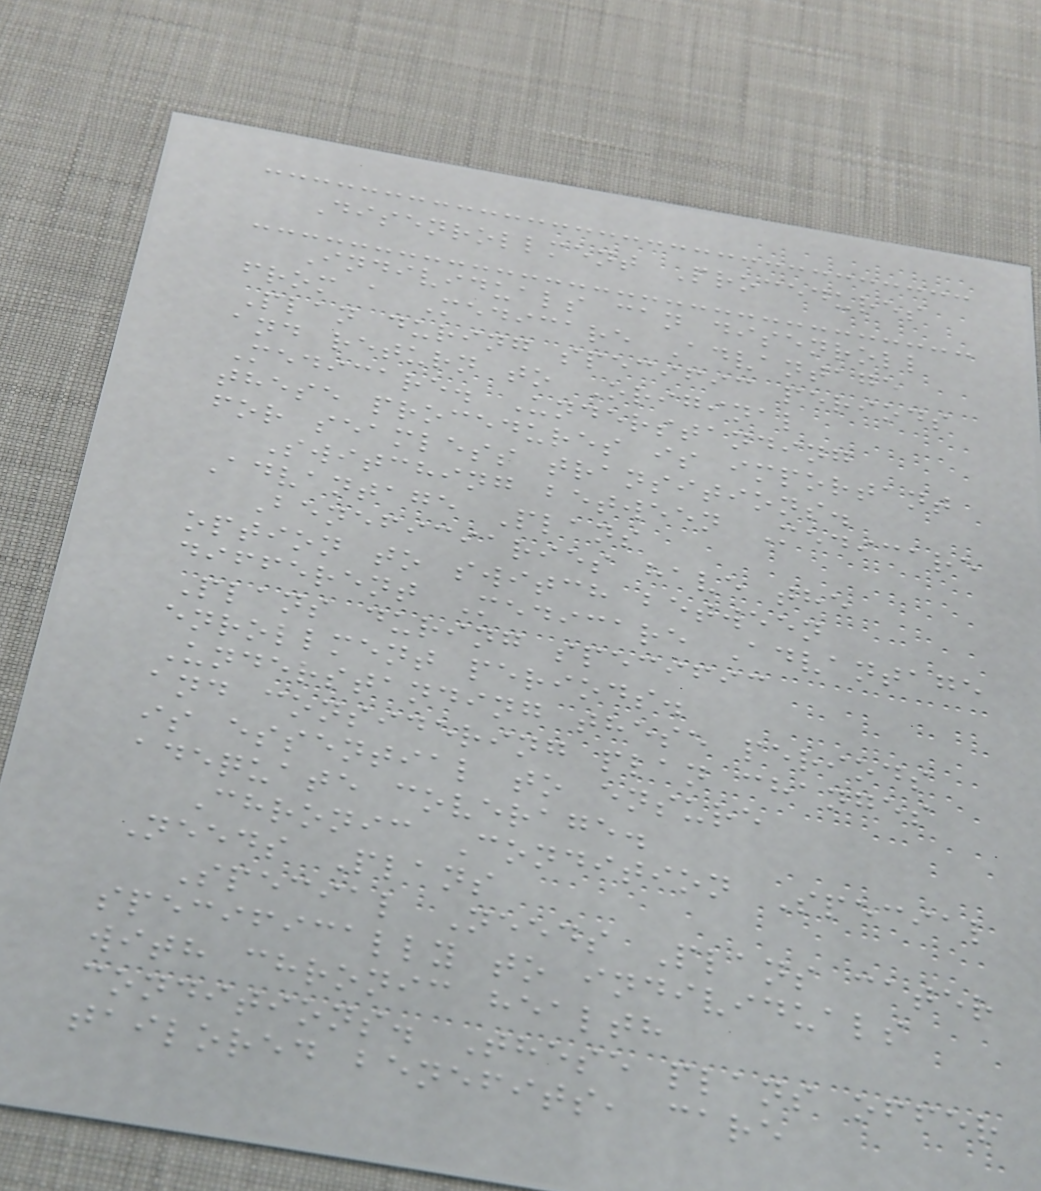Disenrollment Procedures
Individuals can disenroll
from a Medicare Advantage
Plan during specific periods
and return to Original
Medicare. Understanding
these procedures is important
for seamless transitions.
Switching between Medicare
Advantage Plans
Beneficiaries have the
option to switch between
different Medicare Advantage
Plans during specific
enrollment periods.
Understanding these periods
and considering plan changes
is essential to ensure
adequate coverage.
Chronic Condition Special
Needs Plans
Special Needs Plans cater
specifically to individuals
with chronic health
conditions. These plans offer
tailored benefits, care
